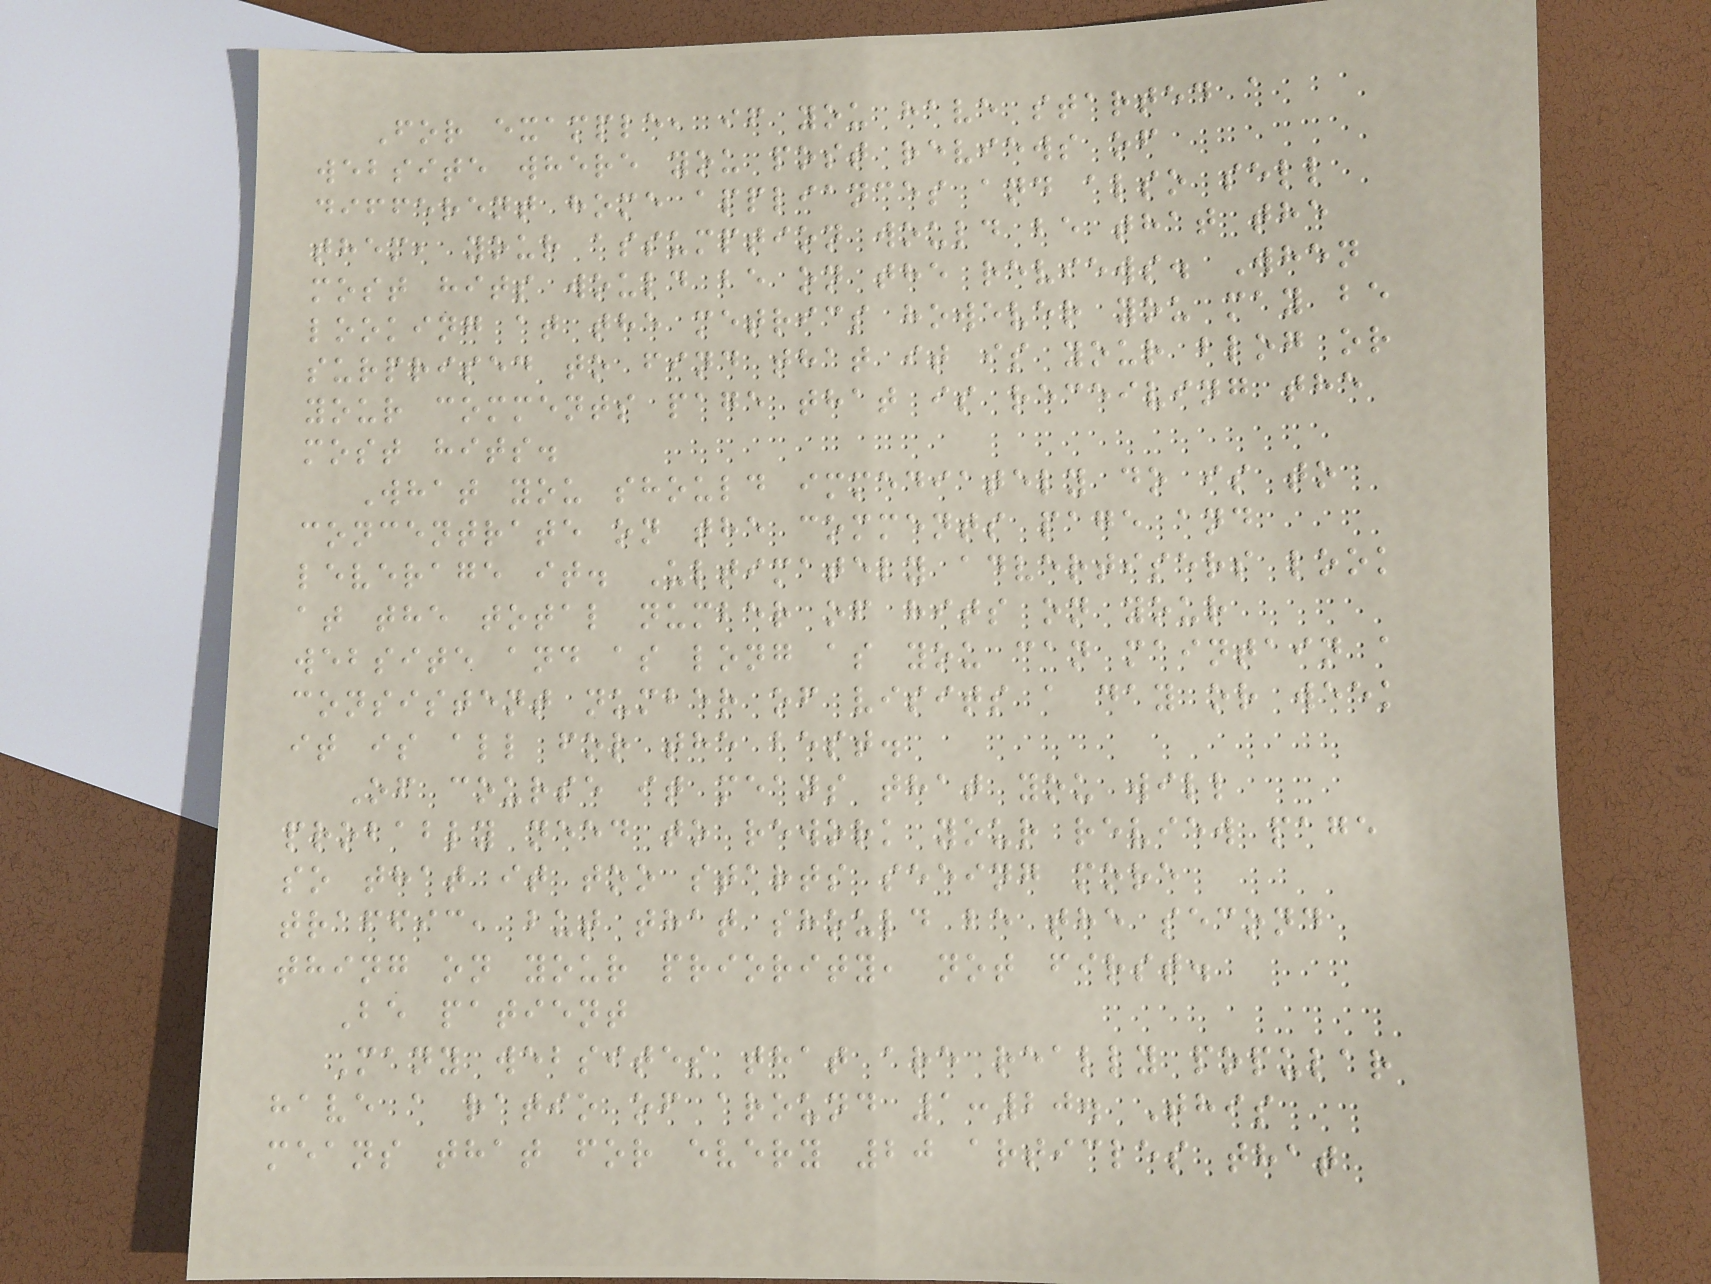For example, if you have started a
website where you post reviews of
different home appliances and also sell
them, your assumption would be that the
most hits would be on the reviews. When
looking at the metrics however you may be
surprised to find that it is your blog or
your comments page that is receiving the
most hits.
What you should immediately do is to
concentrate on the comments page and
leverage it. Ultimately advertisers look
at the total number of hits on your
website and as long as you can maintain a
consistent number of visits a day or week
it is all for the best.
Of course it means that you will
probably need to rework your review page
so that it too starts seeing more
traffic, but that should be the second
thing on your priority, not first.
Be patient
Many websites that are really popular
have a ratio of around 1:20. This
means that for every 20 articles that
